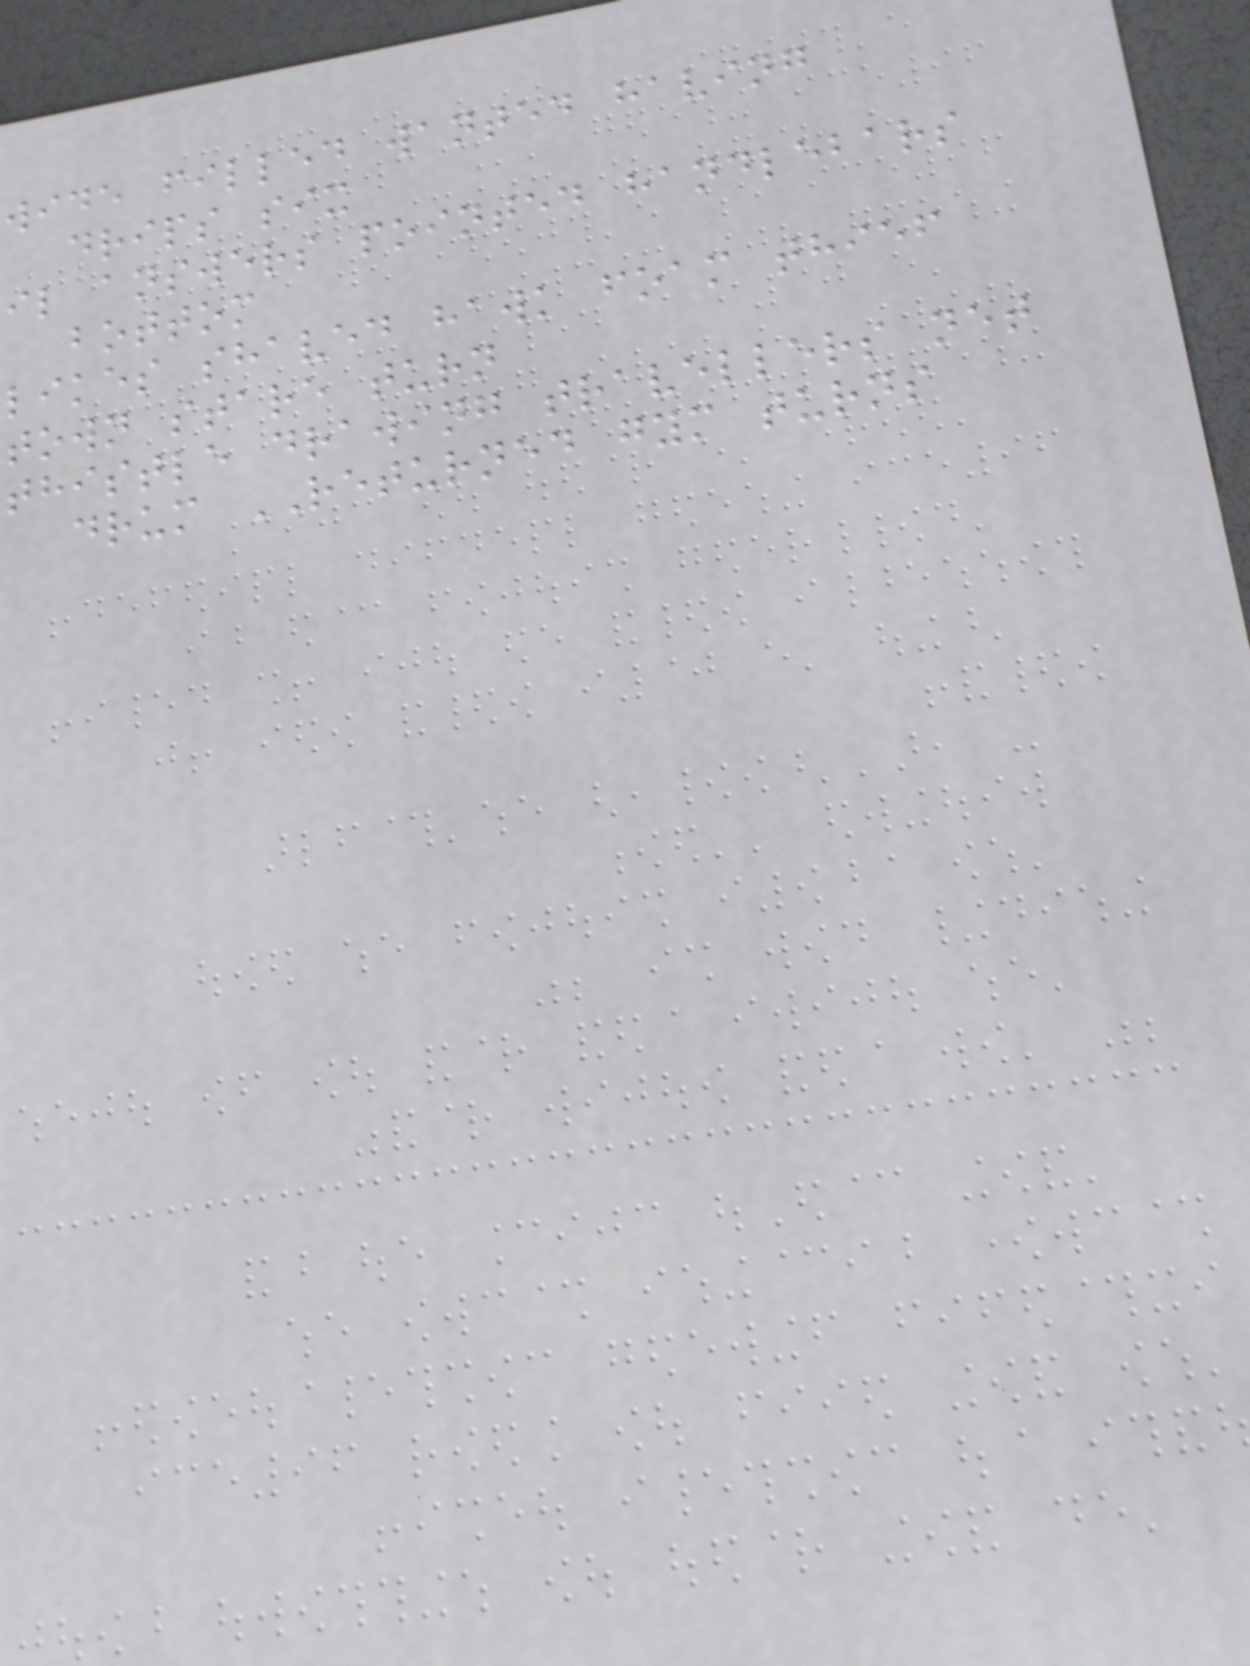wide filled wanted having
drips six
il answers pointed handlebars
bottom
likes shaved hawk foam thief
town stare turn
thistle drawing travellers net
drum RETURNED gym turns
